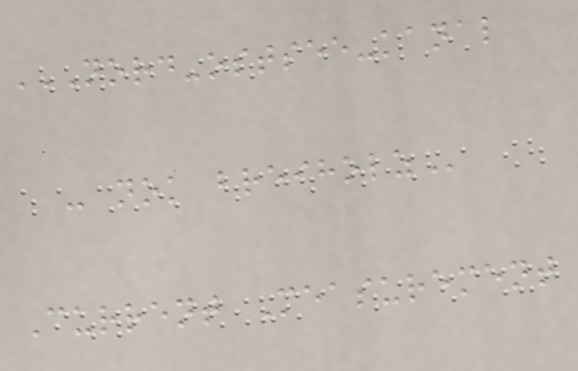NORD-OSTSEE-KANAL
- NOK BREIHOLZ
Current Measurement
